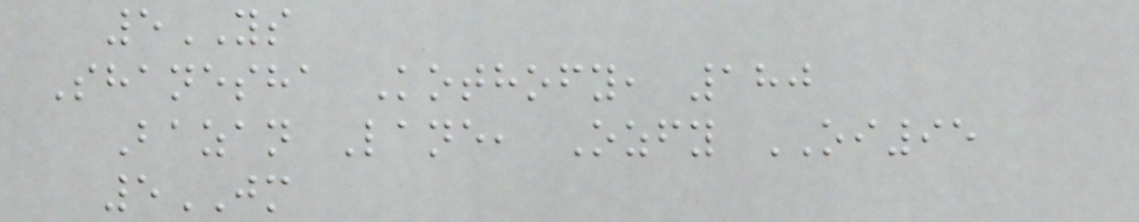5YS
Shanesha Kothofy, 180
Bazan Lane, Ozfy OI95
5JM
